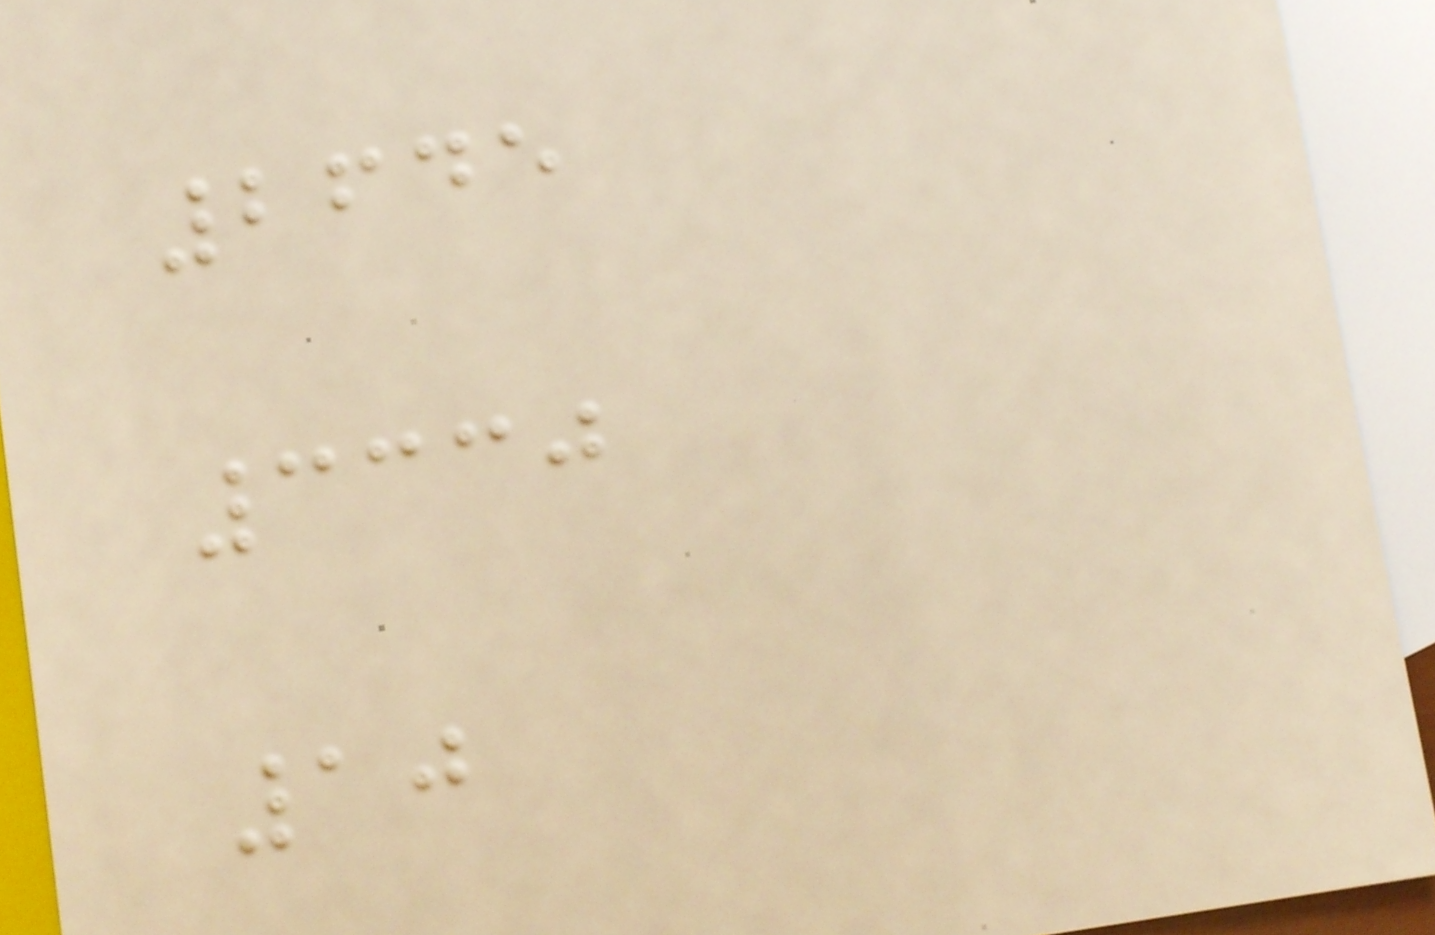2645
3330
10
